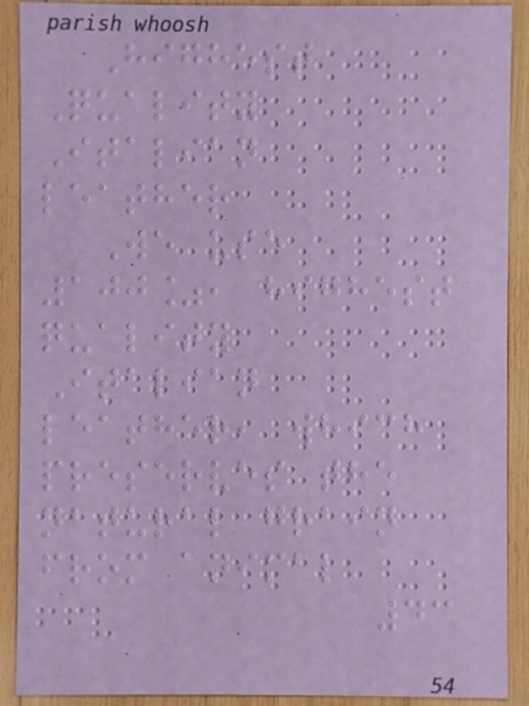Highest
Quality
Italian
leather
We use
100%, highest
quality
Italian
leather, which
preserves the
natural grain
from animal
43
